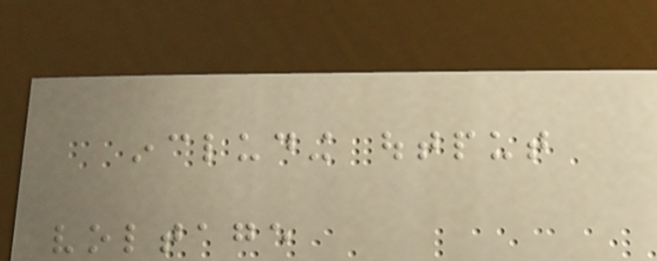including output
voltage
